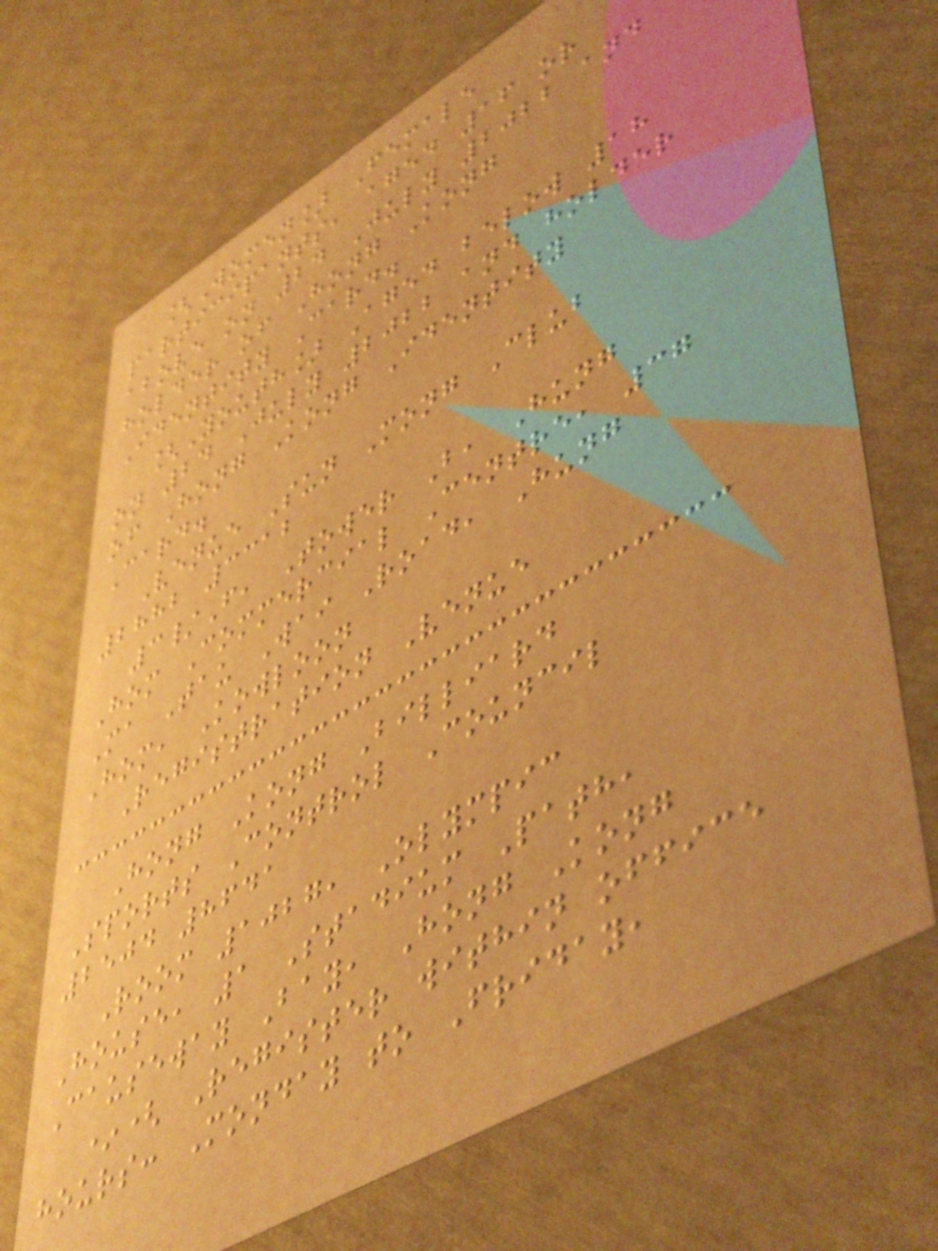[Women] Female
participants, aged 16 or
above on 24 July 2022 and
holder of Hong Kong
Identity Card.
[Youth] Aged below 18
on 24 July 2022 and holder
of Hong Kong Identity
Card.
Venue Sun Mong Club
2882 3312
3/F, Tower B, Hung
Hom Commercial Centre, 37
Ma Tau Wai Road, Hung
Hom, Kowloon
Registration Venue
Hong Kong Billiard
Sports Control Council
2504 8641
Room 1027, Olympic
House, 1 Stadium Path,
Causeway Bay, Hong Kong
*( Register within office
hours: Monday to Friday,
